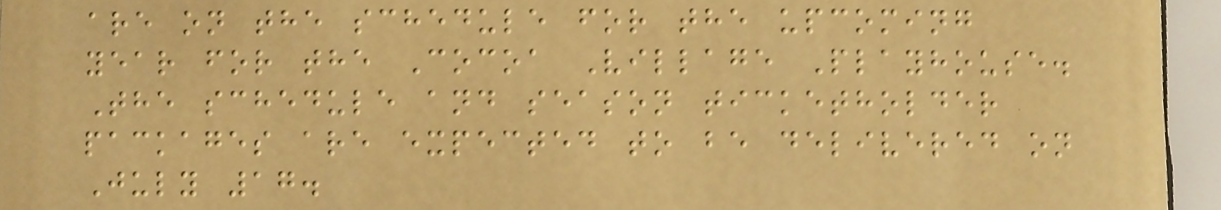are on the schedule for the upcoming
year for the Cocoa Village Playhouse.
The schedule and season ticketholder
packages are expected to be delivered on
July 17.
